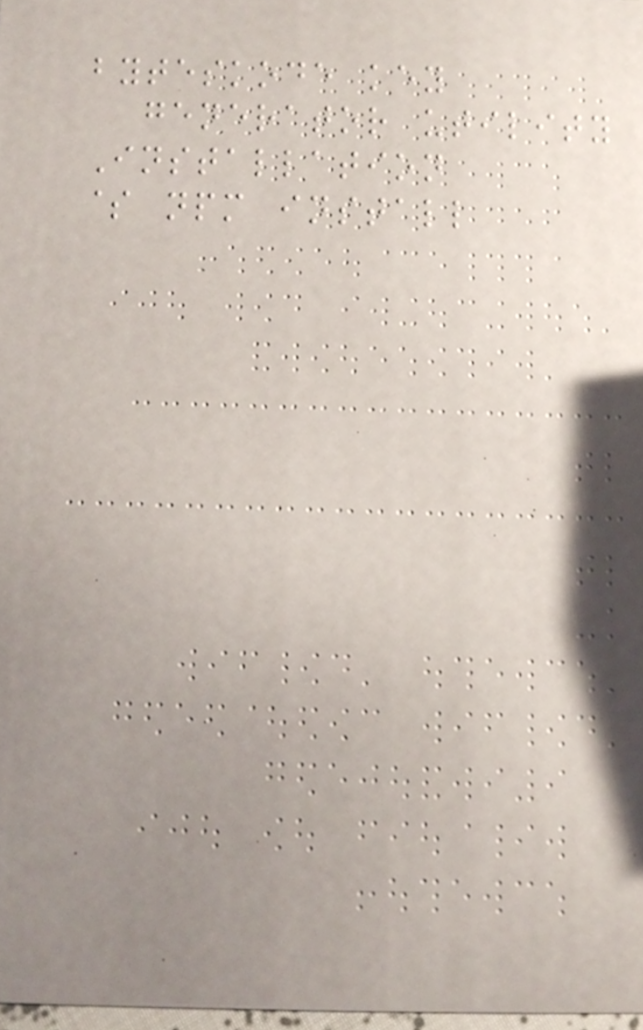byteskode key
generator utility
Installation
$ npm install
